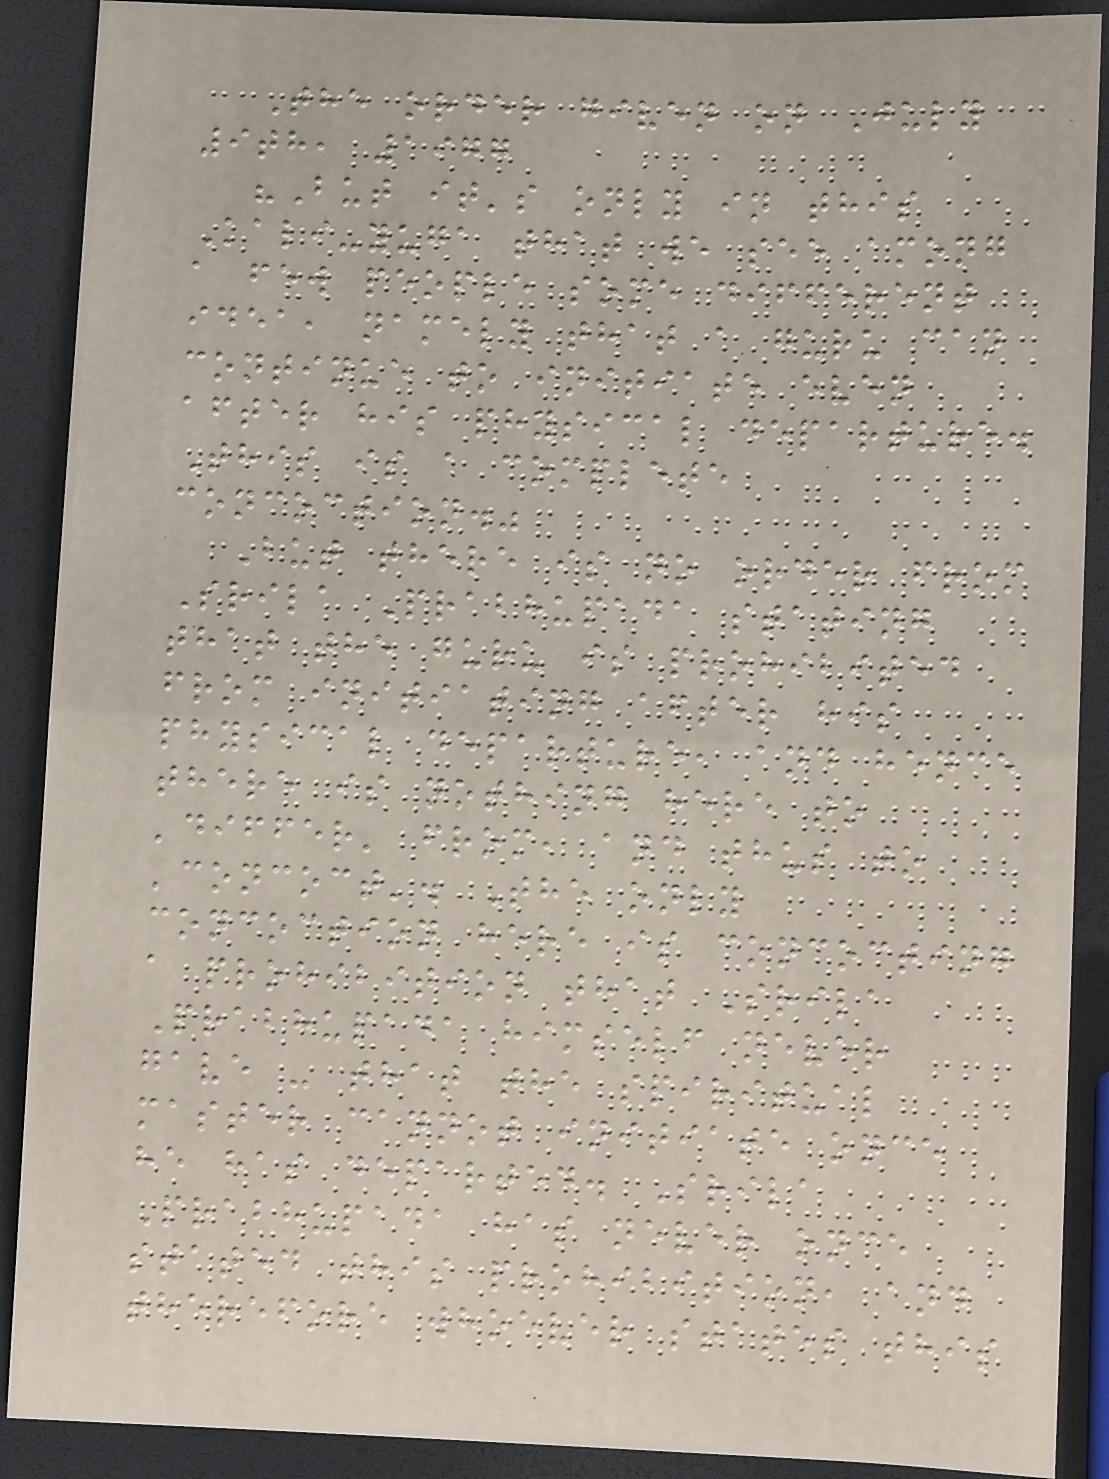The order given on July
9th, 1977
"But it's only in this
Kali-yuga that we see among
a few people some different
idea, namely that a guru can
continue to initiate even
after his physical departure.
This is a complete
concoction."
But there is no order from
Srila Prabhupada stating
that the guru is prohibited
from initiating after his
physical departure, and hence
there is nothing here to
'differ' from, and thus to
'concoct'. The only
concoction here is concocting
a prohibition that Srila
Prabhupada himself never
gave - that the spiritual
master cannot initiate once
he has departed. Srila
Prabhupada has never once
stated this prohibition, and
therefore whoever states this
